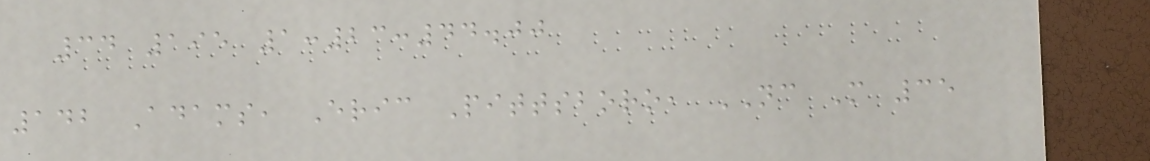34 195 1:23:44.00
142 Adams, Eric Pittsboro, NC M 35
